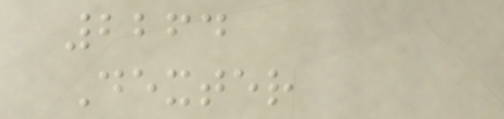2264
Dexter
